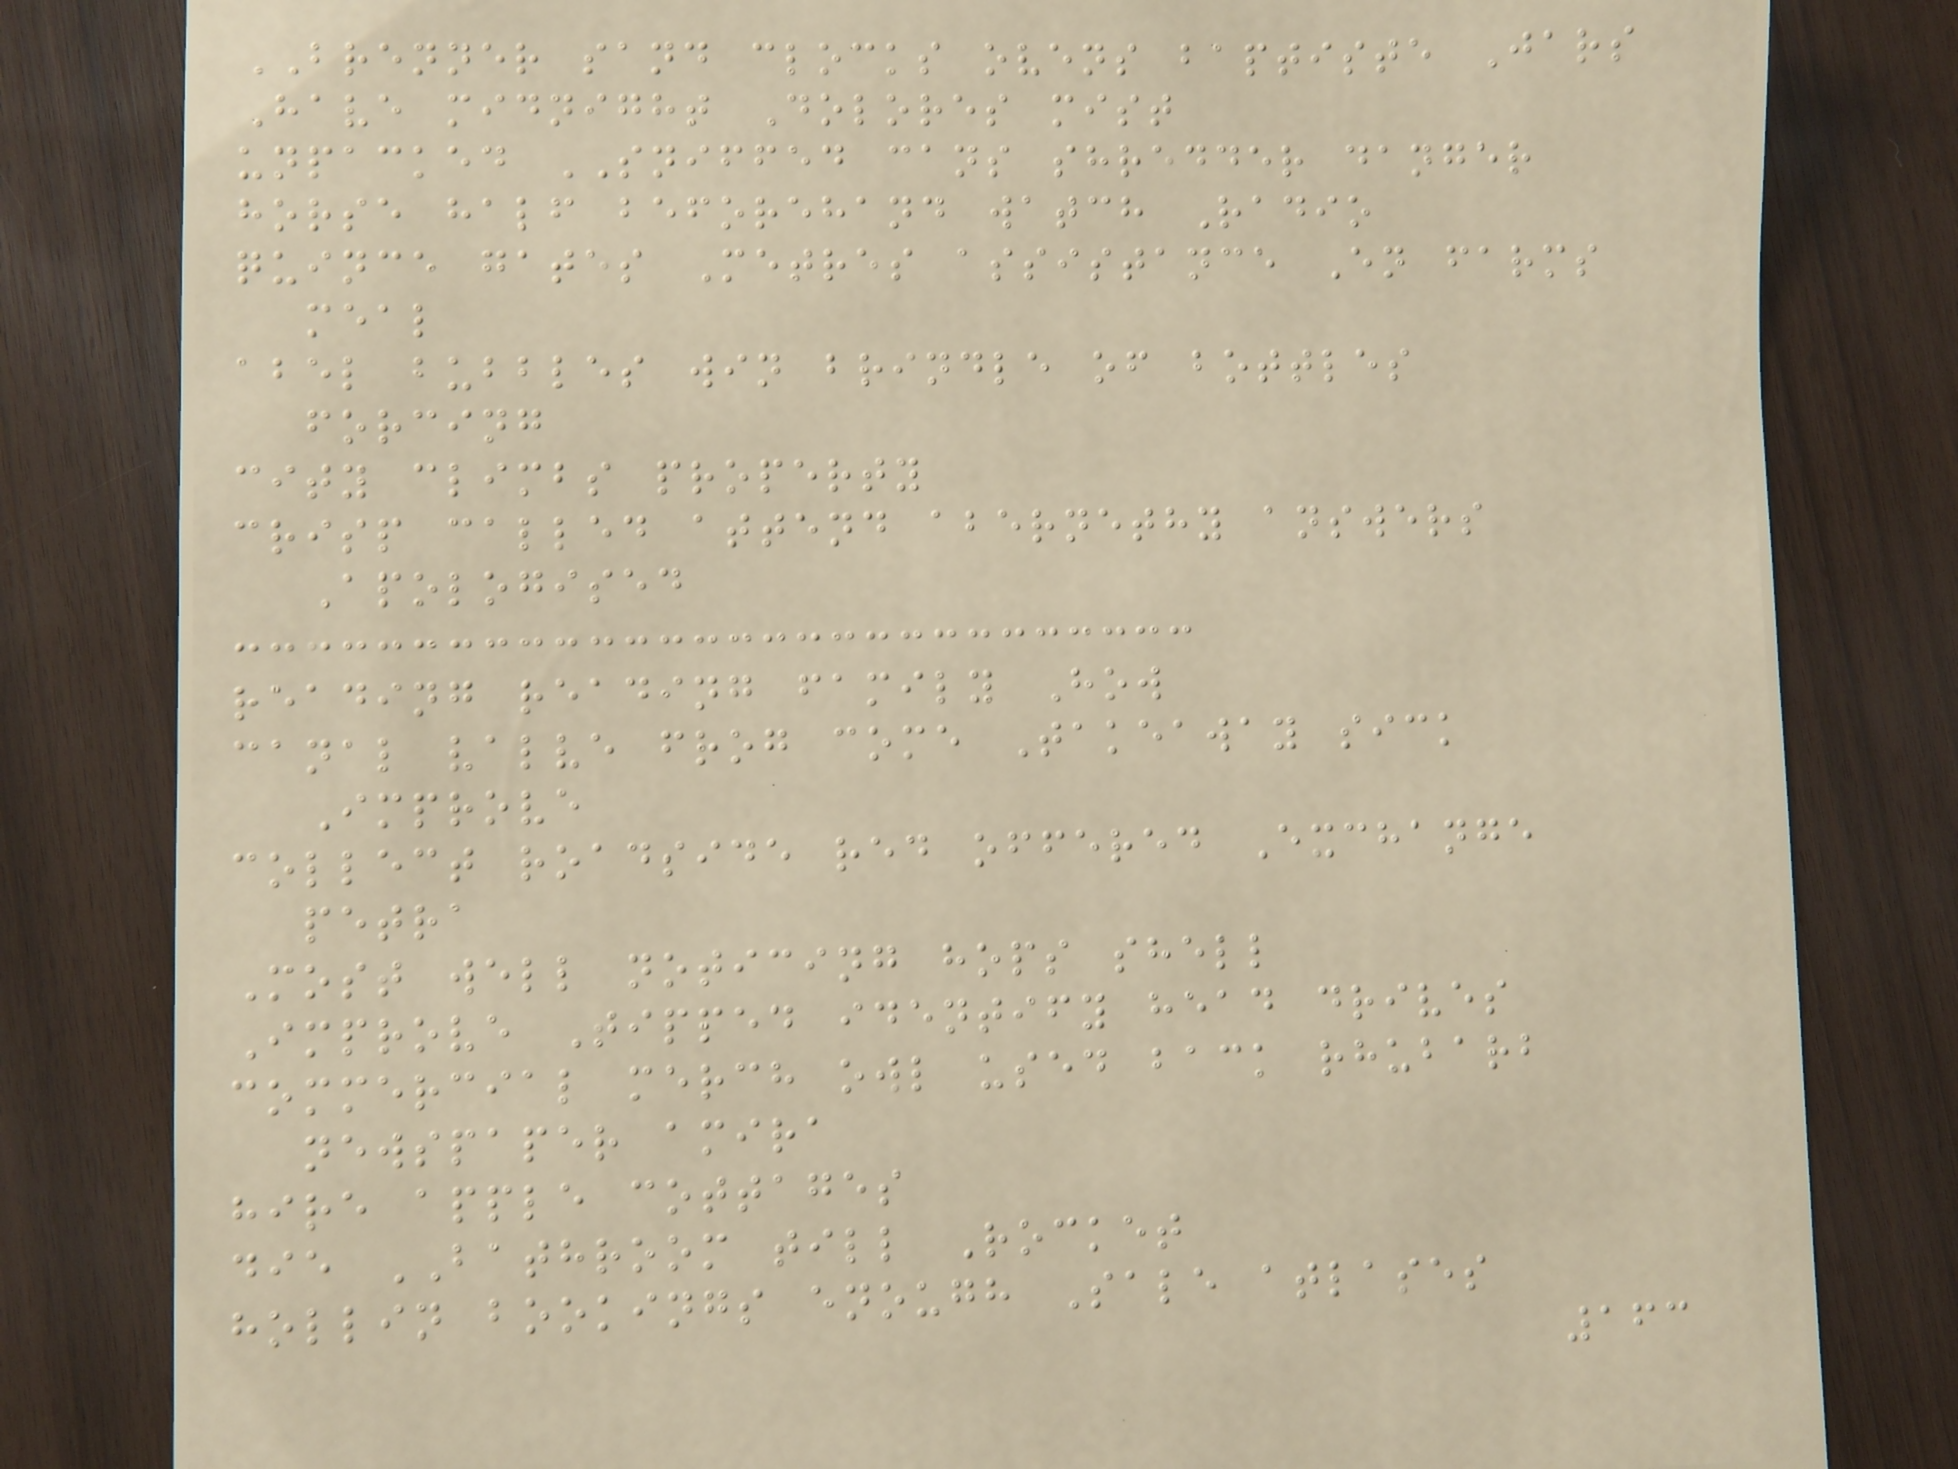BRENNER sand clocks ovens baptiste Jars
Have midnight Dolores mist
unpacked SNIFFED cans shredder danger
horse half beforehand watch Radio
quince gates Metres assistance En farms
meal
abel bubbles win brindle of bottles
forcing
city climbs property
crisp called attend abernethy answers
Apologised
reading reading family How
canal valve frog come Takeaway sick
Improve
collect roadside red offered Exchange
petra
Most well noticing hops shell
Improve Tipped identify head drives
commercial merch owl used back rhubarb
newspaper amira
hire apple cottages
die BATHROOM till Rocket
hollin bookings enough Sale atlases
163
